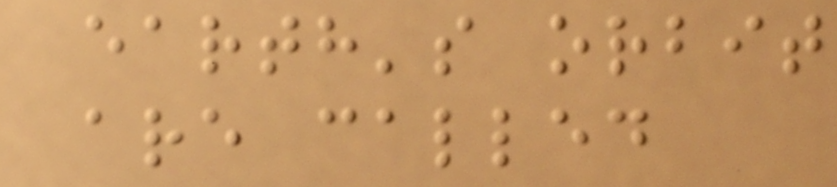earth's orbit
are called
